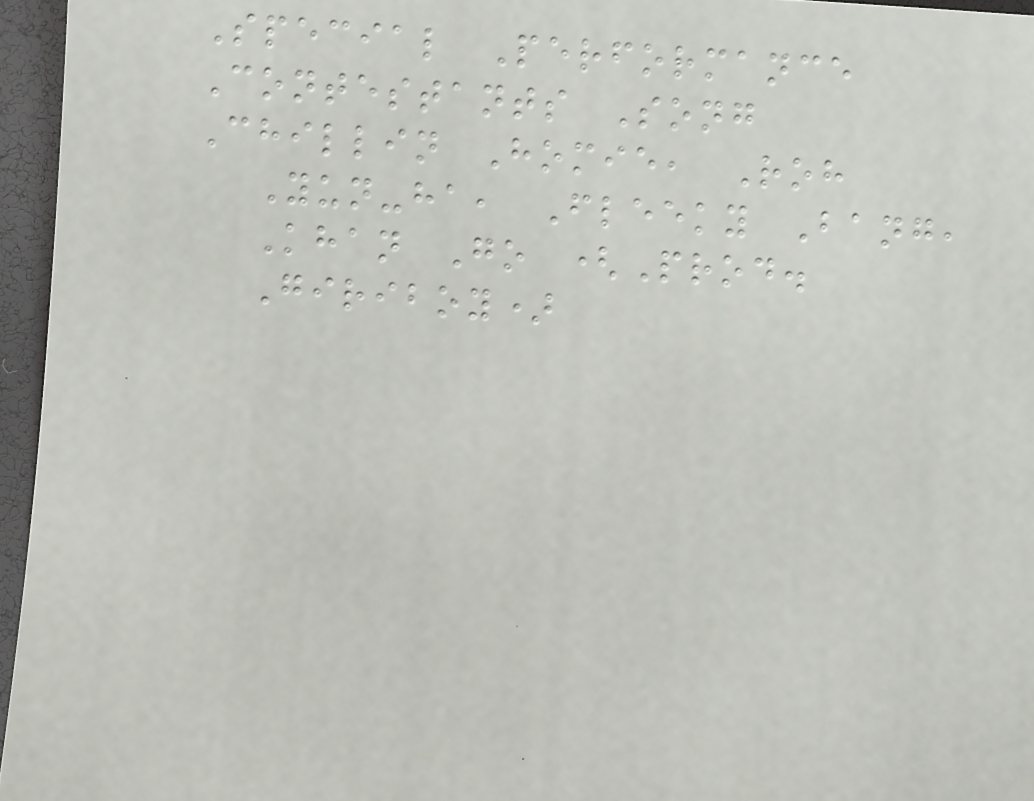Special Performance
Contestants Song
Chillin Homie, Roh
Yun-ha, Fleeky Bang,
Khan Go (Prod.
Giriboy)
